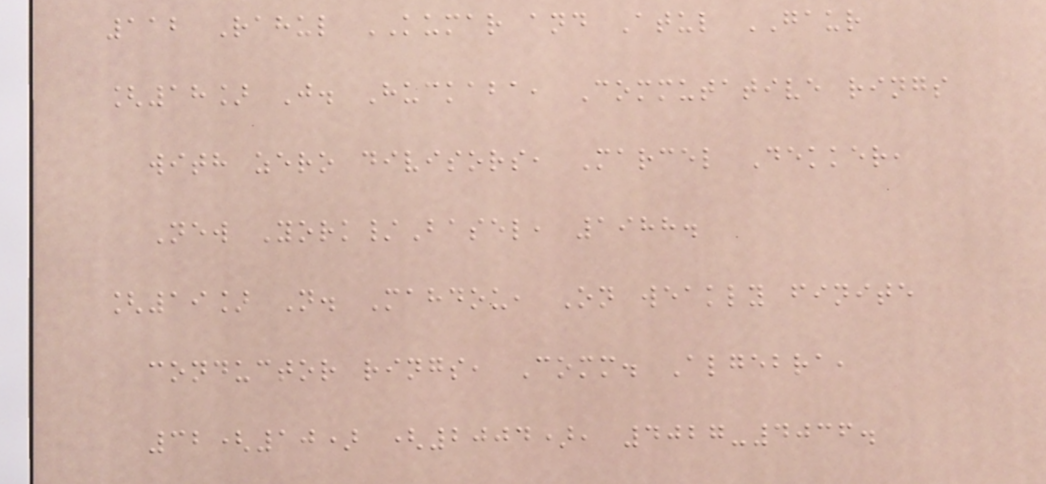112 Rahul KUMAR and Atul GAUR
[18] J. Huckaba, Commutative rings
with zero divisors, Marcel Dekker,
New York/Basel, 1988.
[19] N. Mahdou, On weakly finite
conductor rings, Comm. Algebra,
32(10) (2004), 4027-4036.
